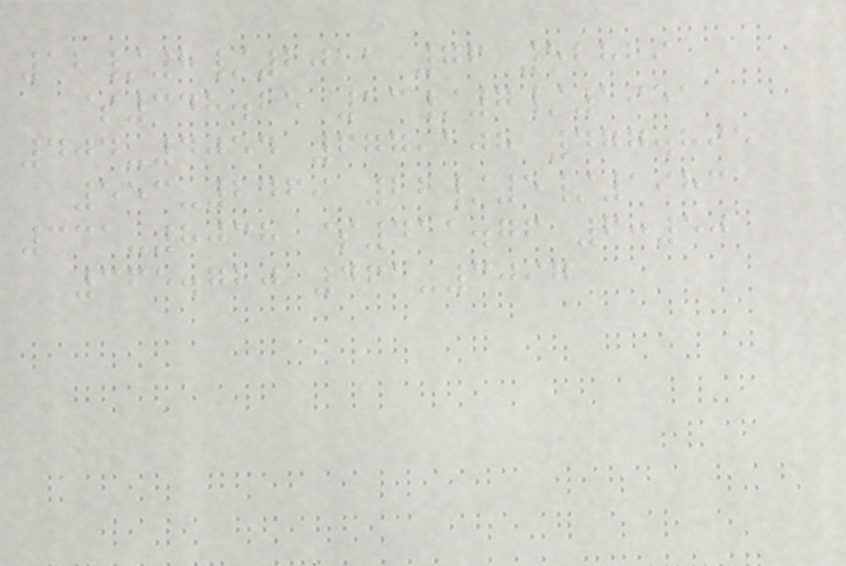12/8/2011 76 52829
$348.25 13/7/1951
404-4054 677,108 477.895
553-2469 22/5/1983
331-8038 $411.76 6:50
365.720 461-3097
